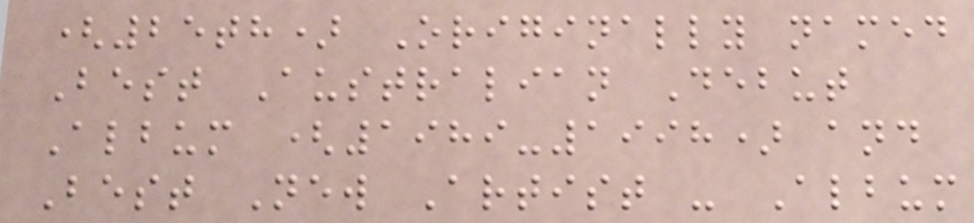(25th) Originally named
Best Australian Debut
Album (1989-1998) and
Best New Artist - Album
